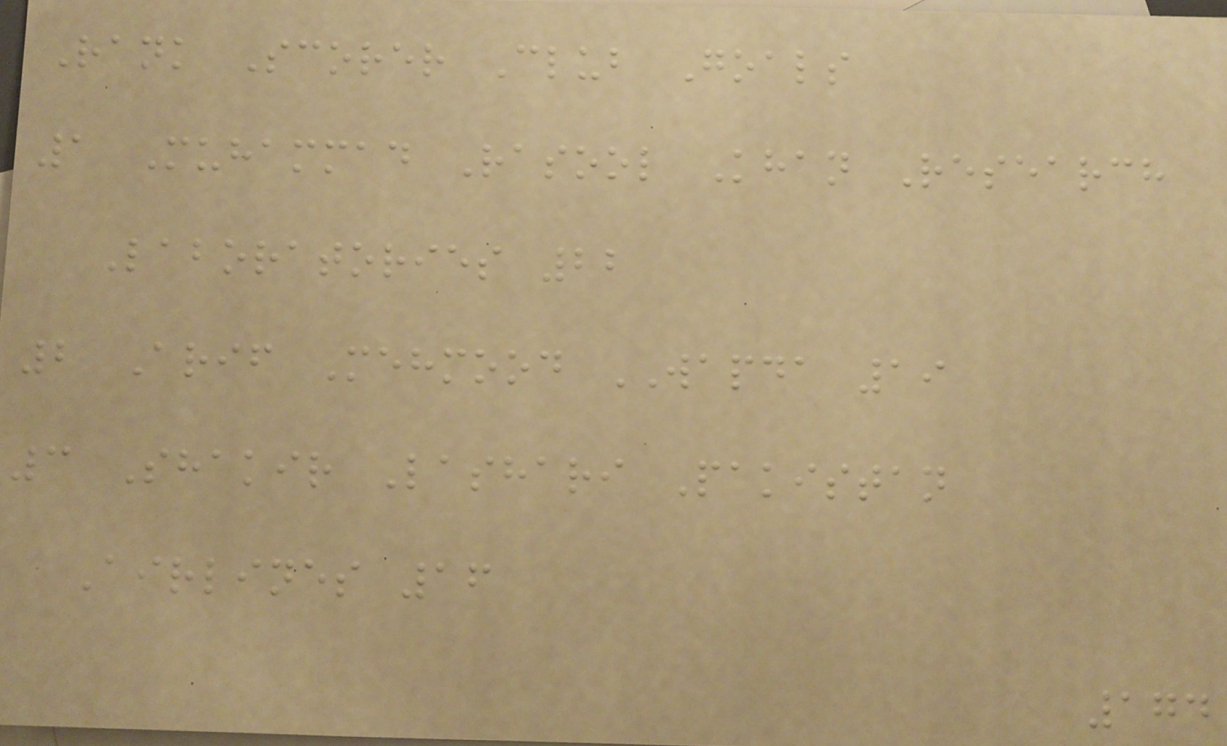Rank Scorer Club Goals
1 Muhammad Rasool Khan Research
Laboratories 22
2 Arif Mehmood WAPDA 19
3 Shakir Lashari Pakistan
Airlines 16
174
